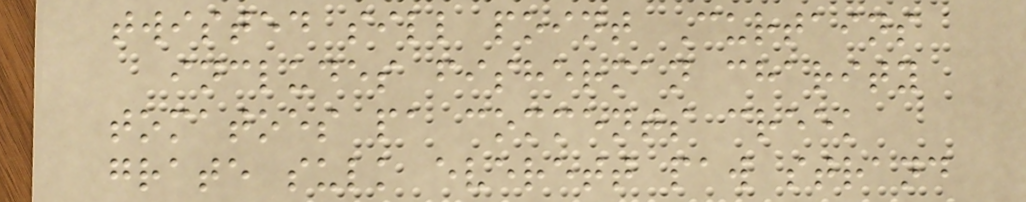twisted sill point Curtains
includes fisherman charity
tomatoes pa comments creek
grate sulk everett paw strand
